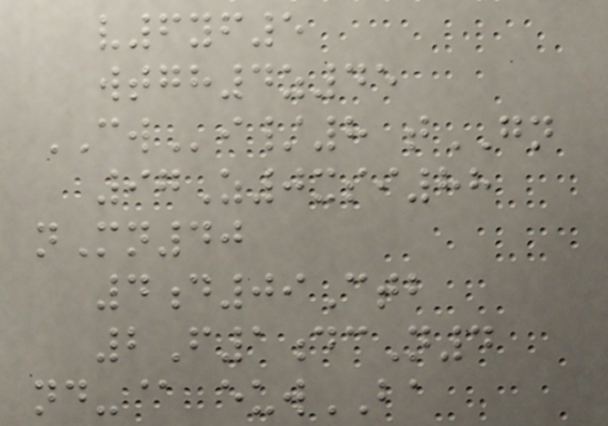v6yf5
wtgh4z45
CWi/8 tGN
97Z0xsi88
nMn40
4d09Ctb
2F1dcN4
nd-@ euwBA
